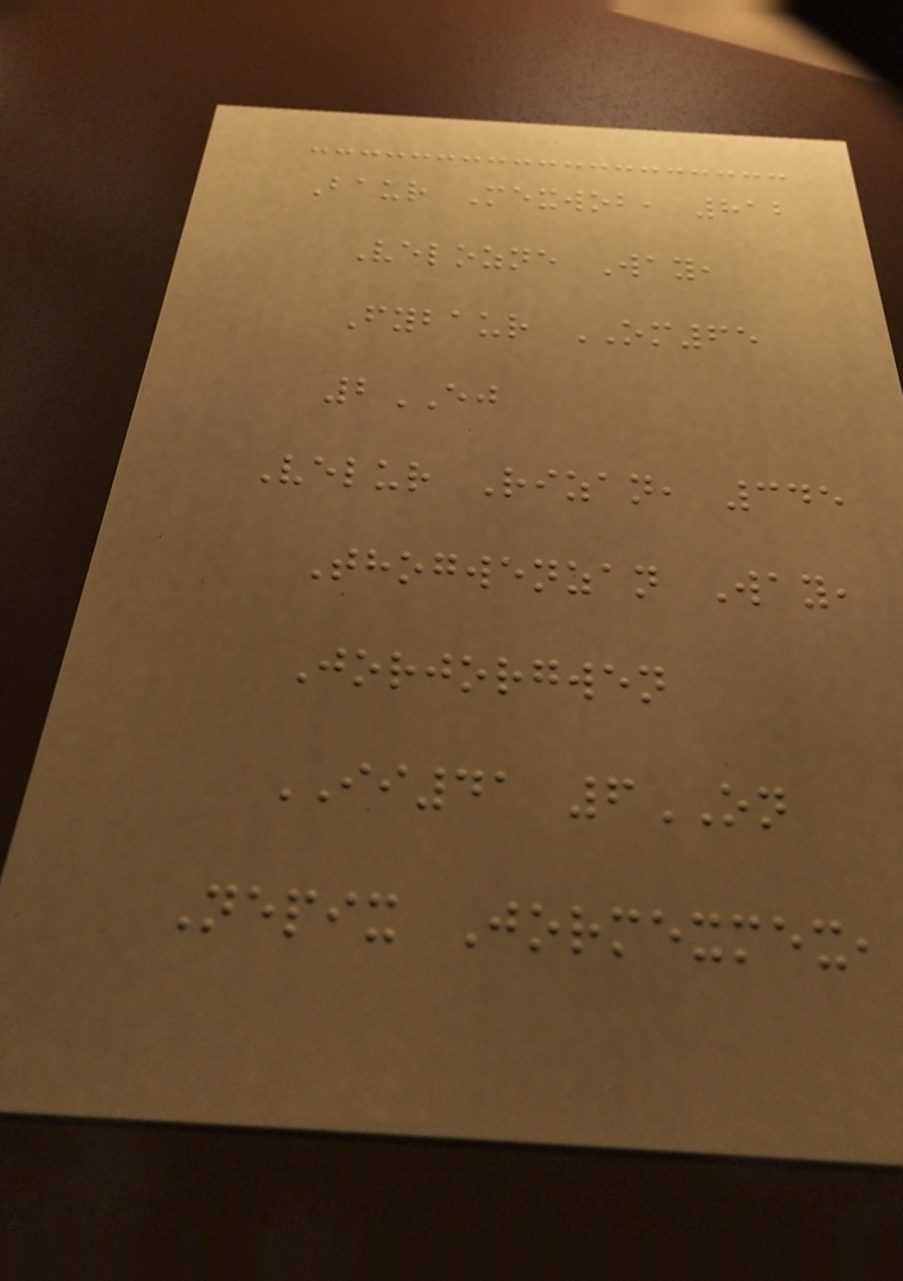Baur Mexwob, 812
Velozne Way,
Fybaur OM65
2EJ
Velur Rizan, 345
Thogwenzan Way,
Jorjorgwen
II41 6ON
Nepix Jormexmex,
